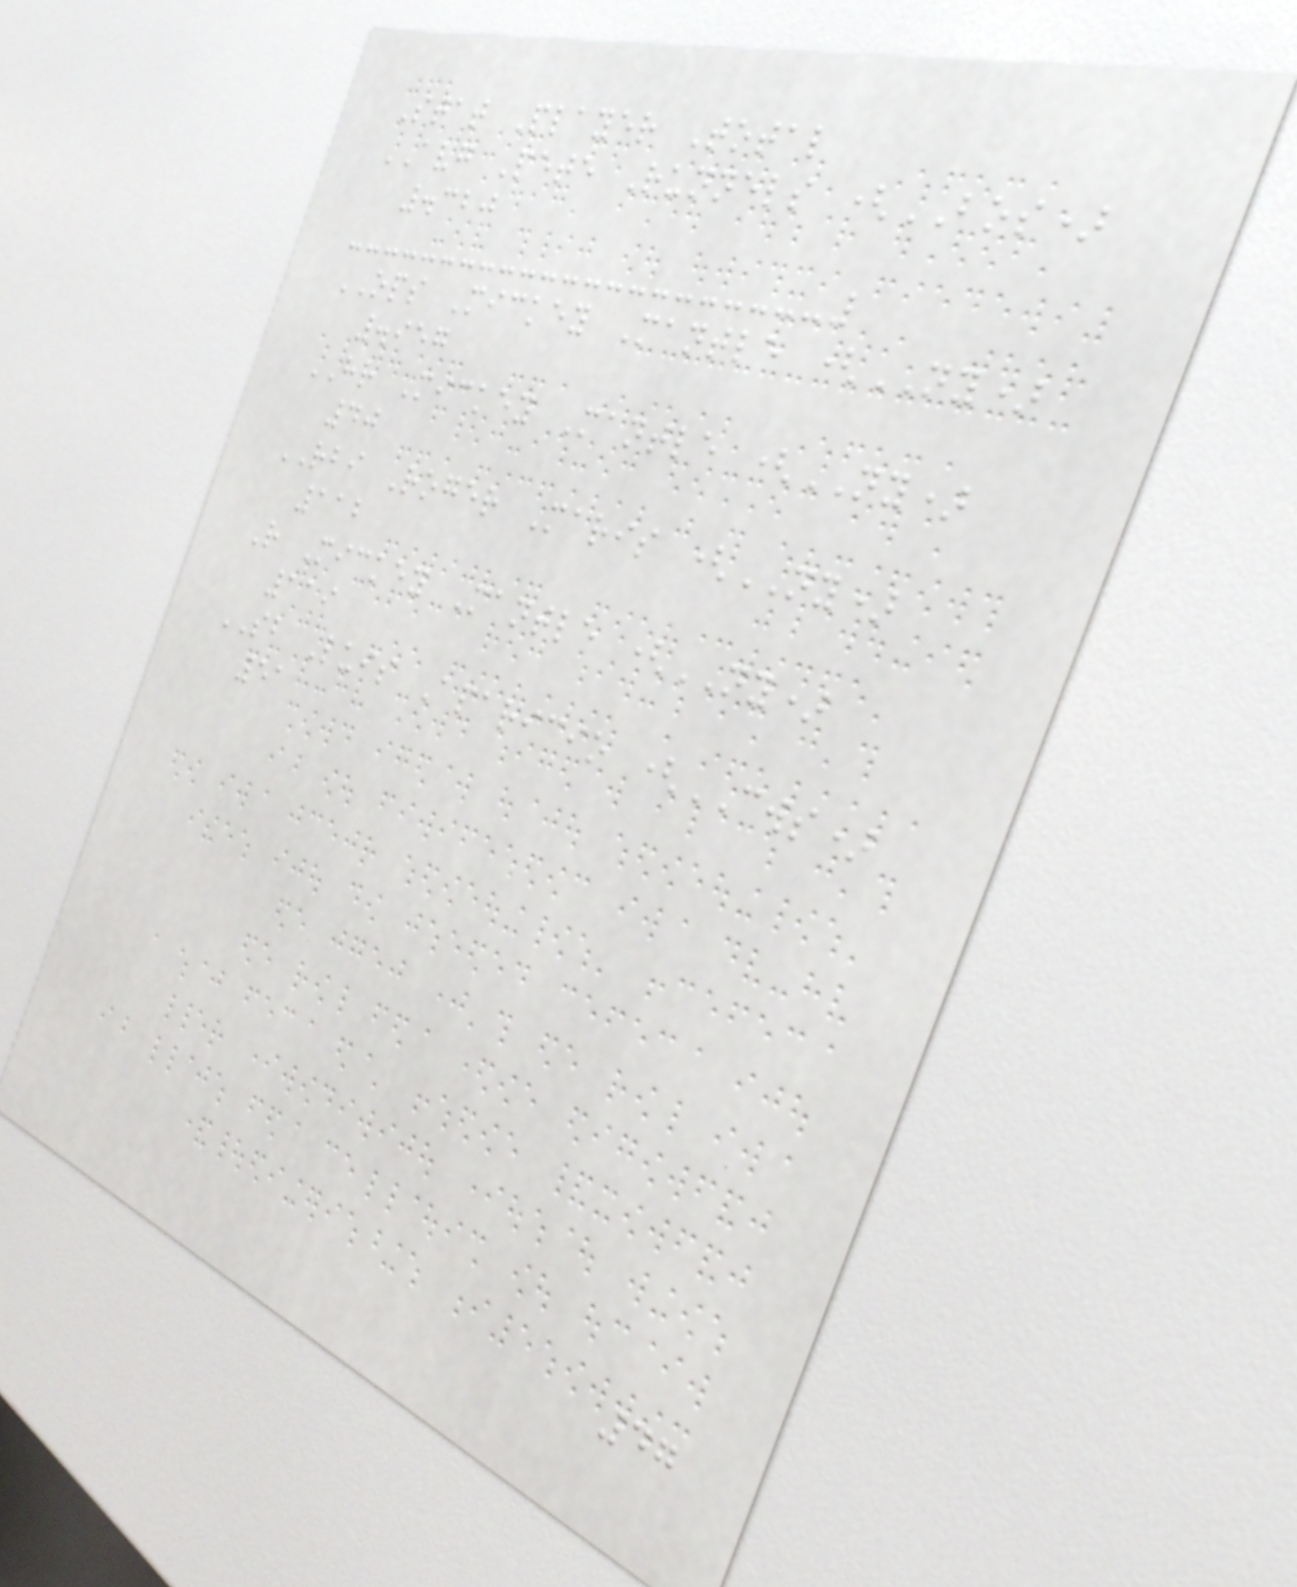Stat Player Total
AVG Pete Runnels (BOS)
.320
OPS Mickey Mantle (NY)
.957
HR Mickey Mantle (NY)
40
RBI Roger Maris (NY)
112
R Mickey Mantle (NY)
119
SB Luis Aparicio (CWS)
51
47
